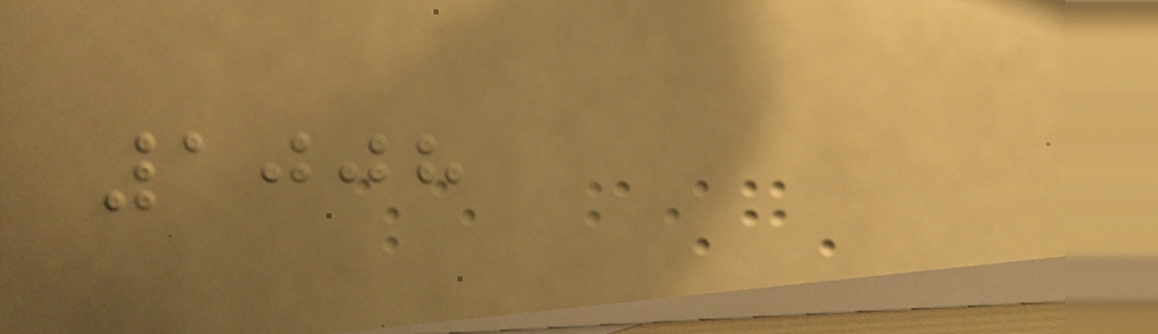1008
